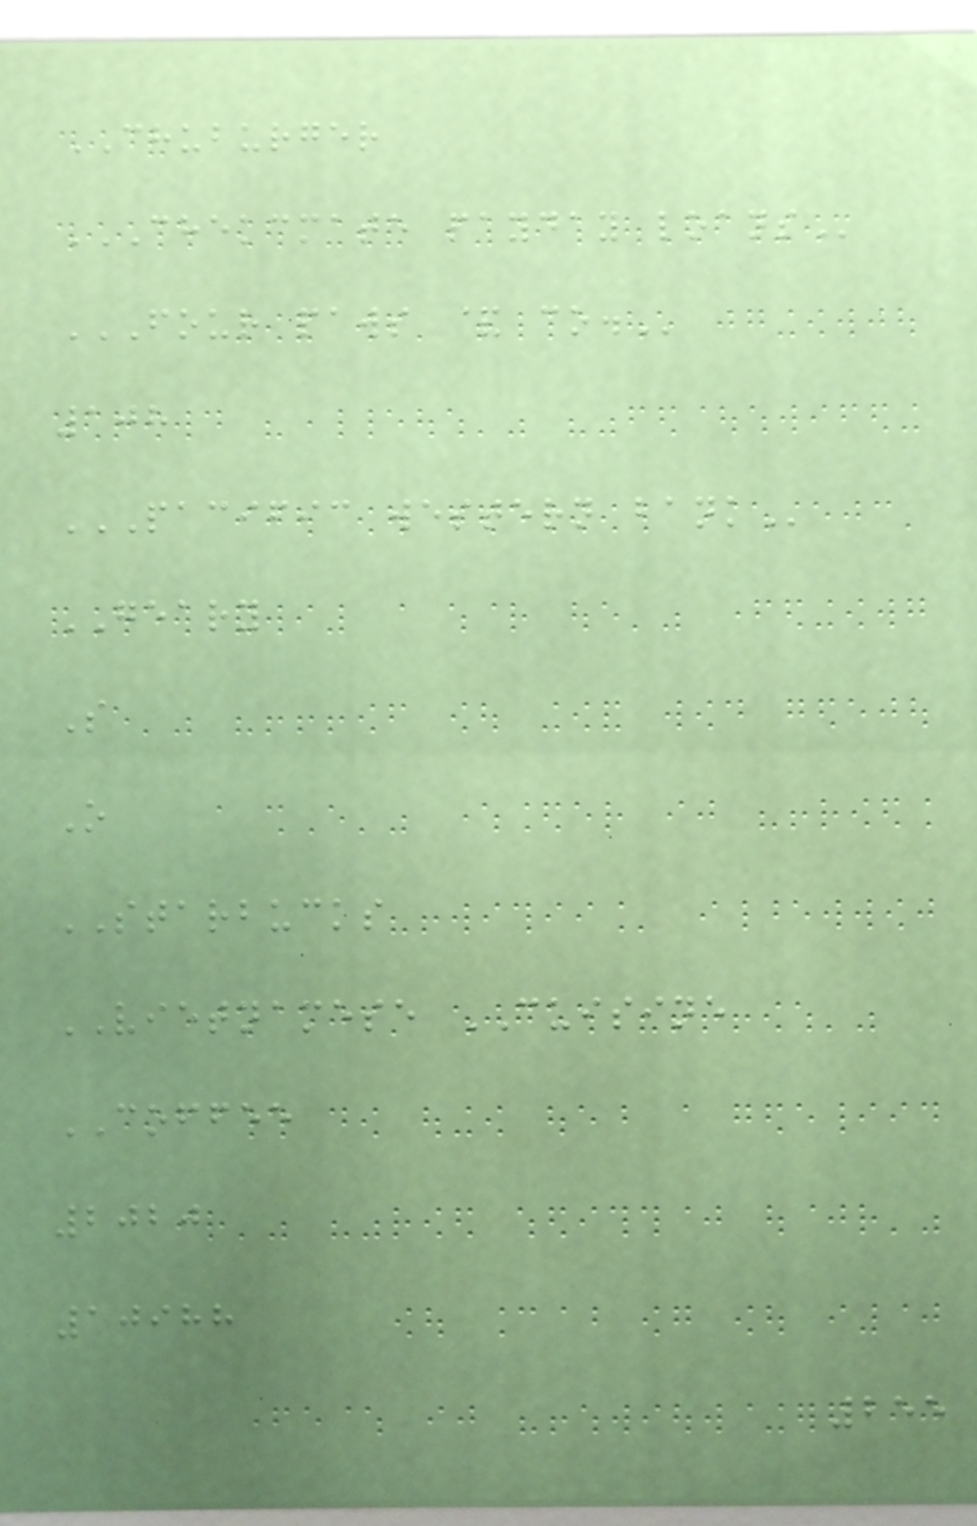CHUBURGER
CHEKCMATE PAYDAY LOANS
FOUR PAWS & CO.
108
PACIFIC WESTERN BANK
GEARY
S
O
STARBUCKS
VIETNAMESE CUISINE
COFFEE
2020
10988
255
